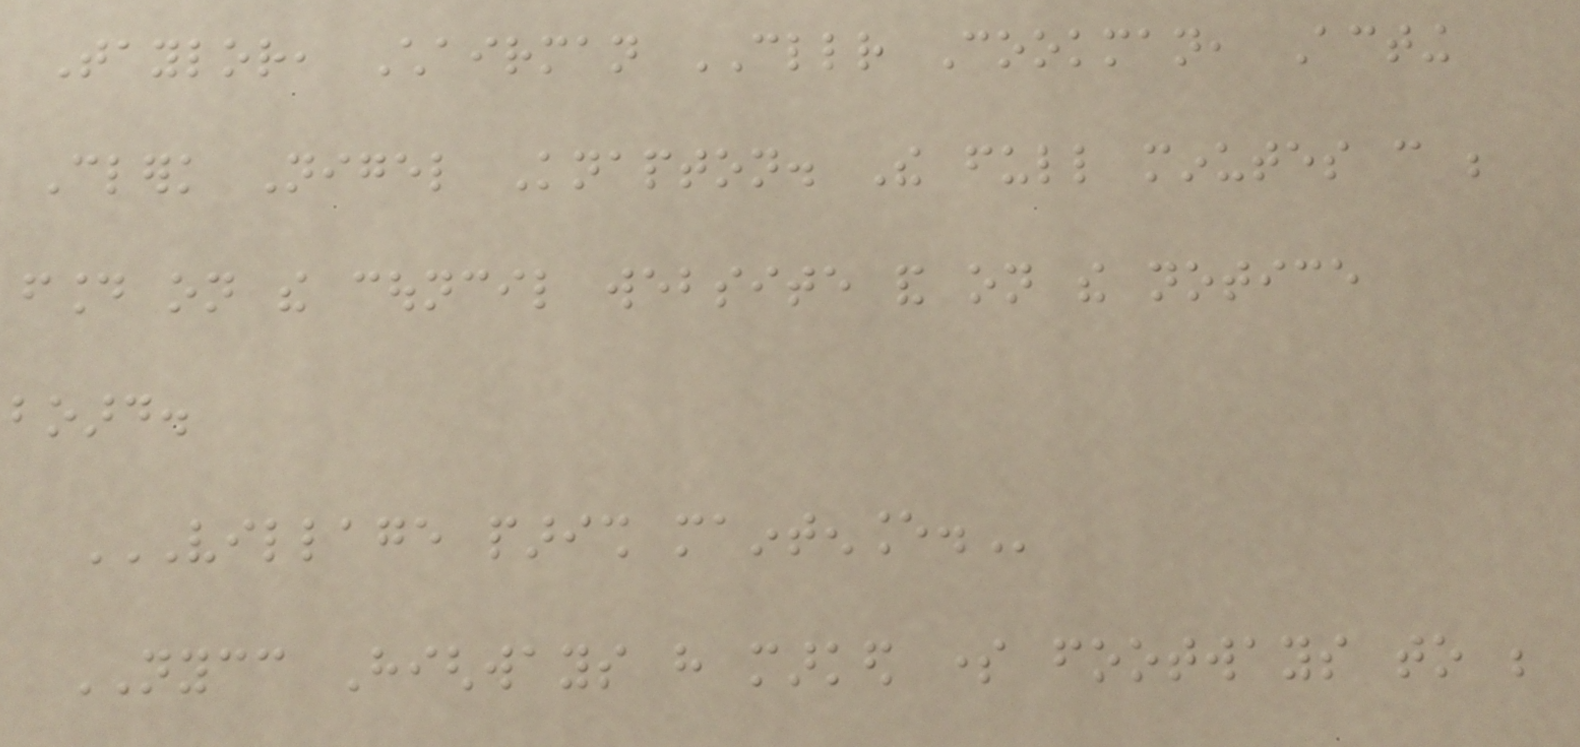Taylor, Chairman CLLR Cookman, Acting
Clerk Nigel Knapton. The full minutes can be
found on the council website and on the notice
board.
VILLAGE PARISH MAINTENANCE.
NYCC Highways have marked some footways to be
